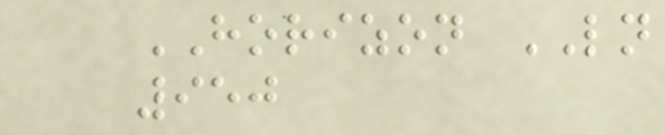HORIZON LN
950
